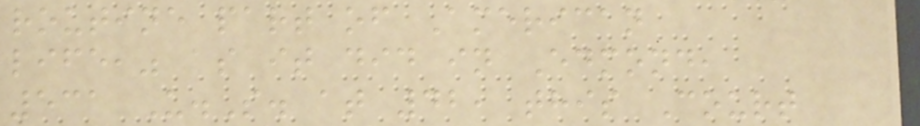routine part of American
life," as it did in Edmond,
531 U.S. at 42, this Court
